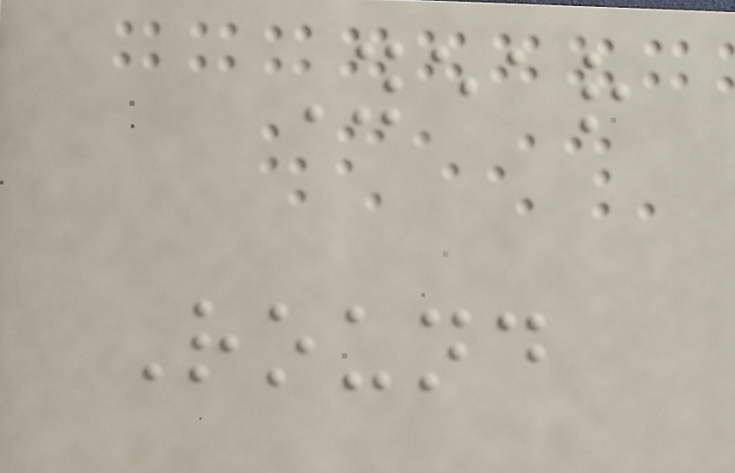Year
Round
